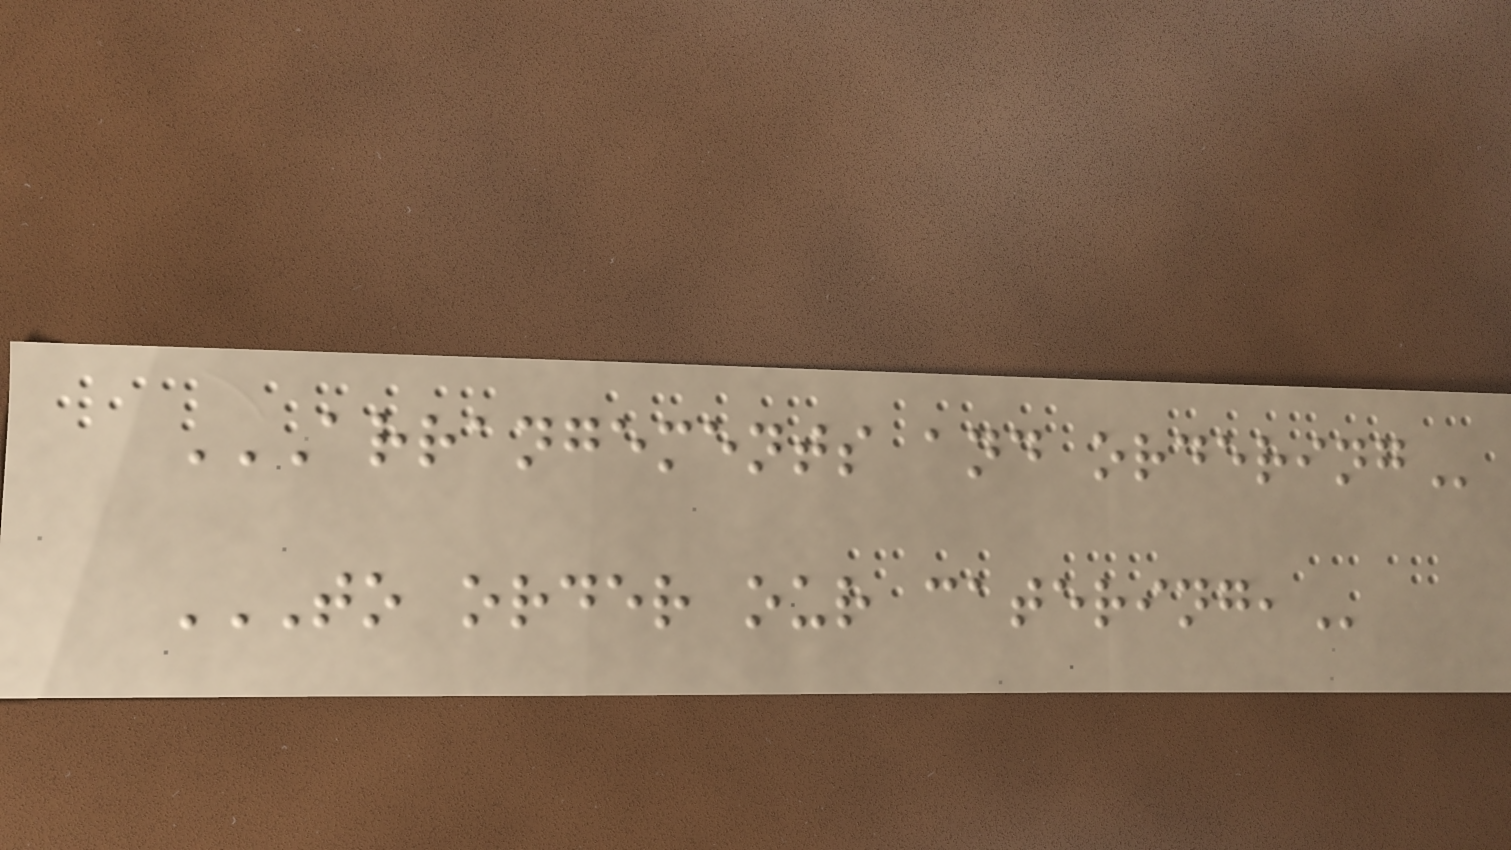ARRANGEMENTS AND ORDERING
TO ORDER OUR CATERING,
